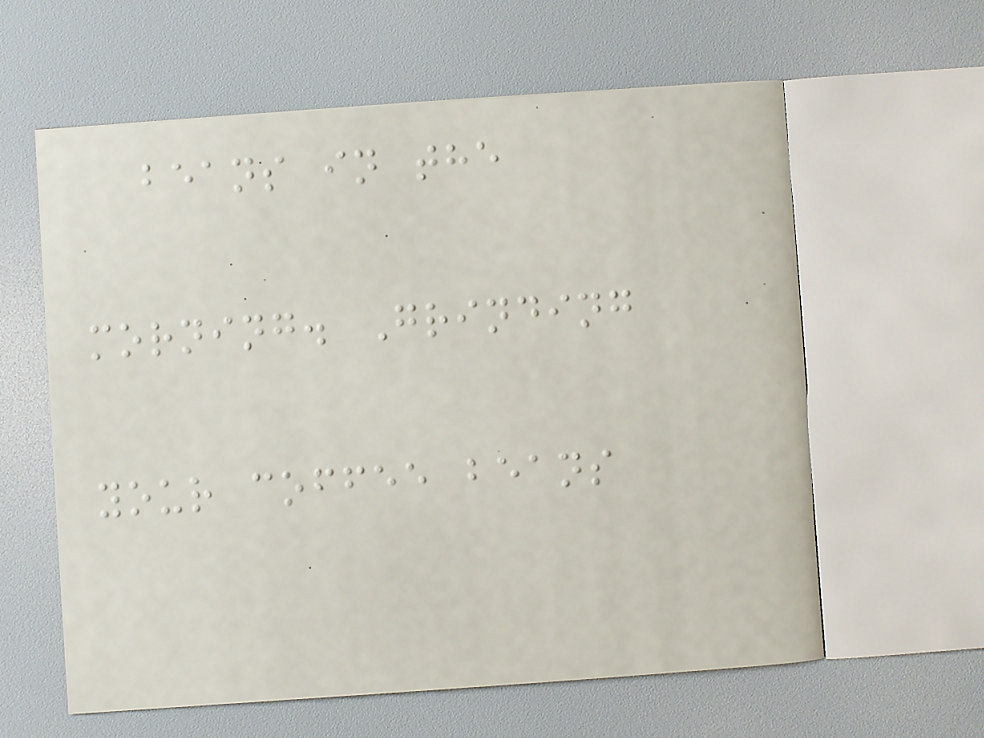beans in the
morning. Grinding
your coffee beans
